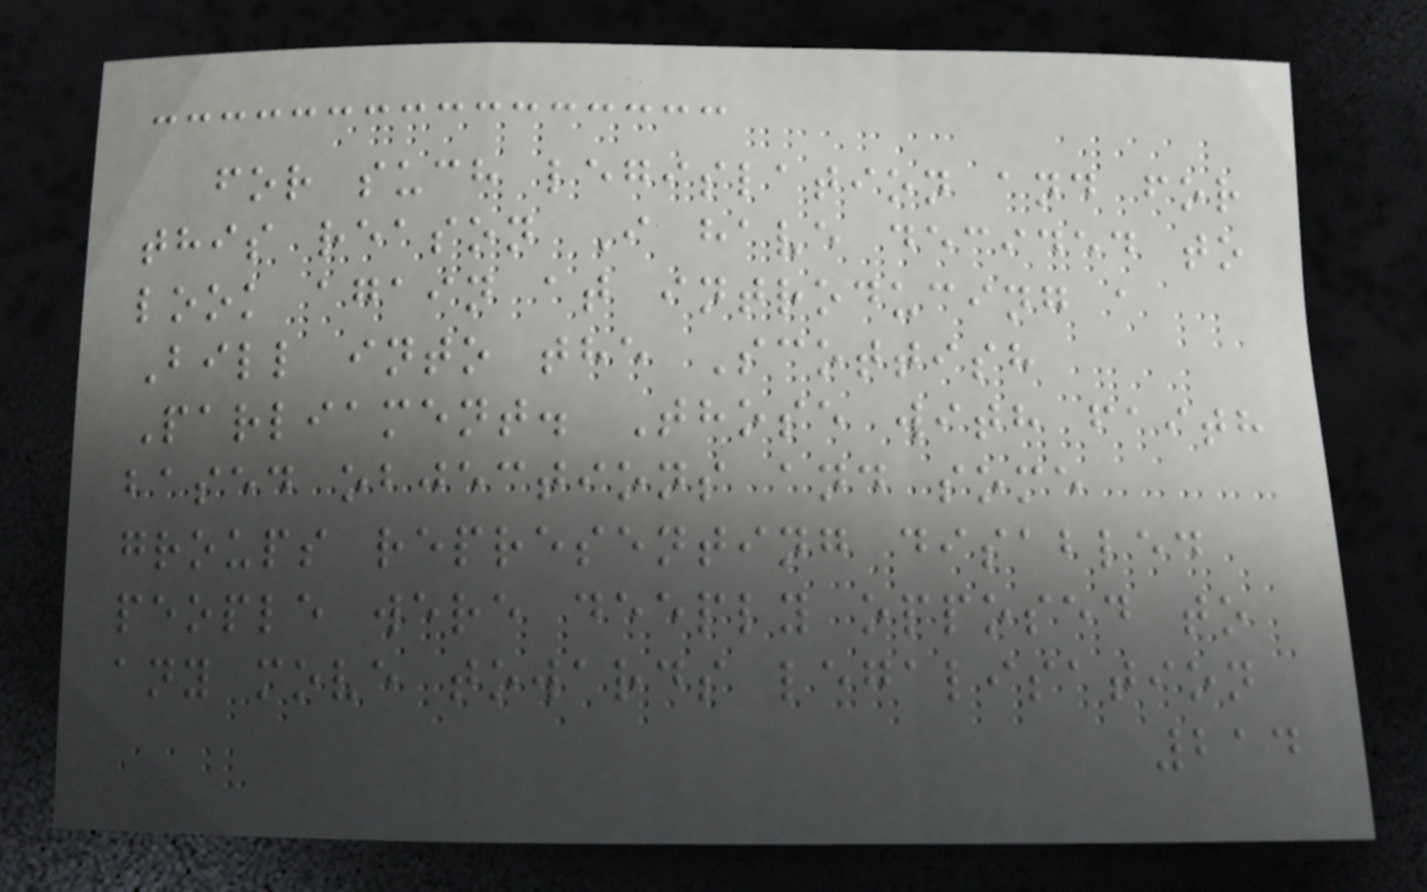for such legislation and for
this reason I have decided to
look again at introducing a
Bill into the Scottish
Parliament. Those with faith
based objections and some
groups representing disabled
people were deeply opposed to
any move towards legalisation
214
